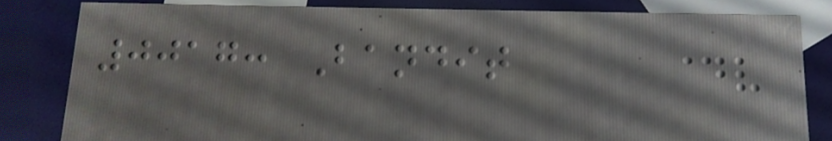0017: Bandit
